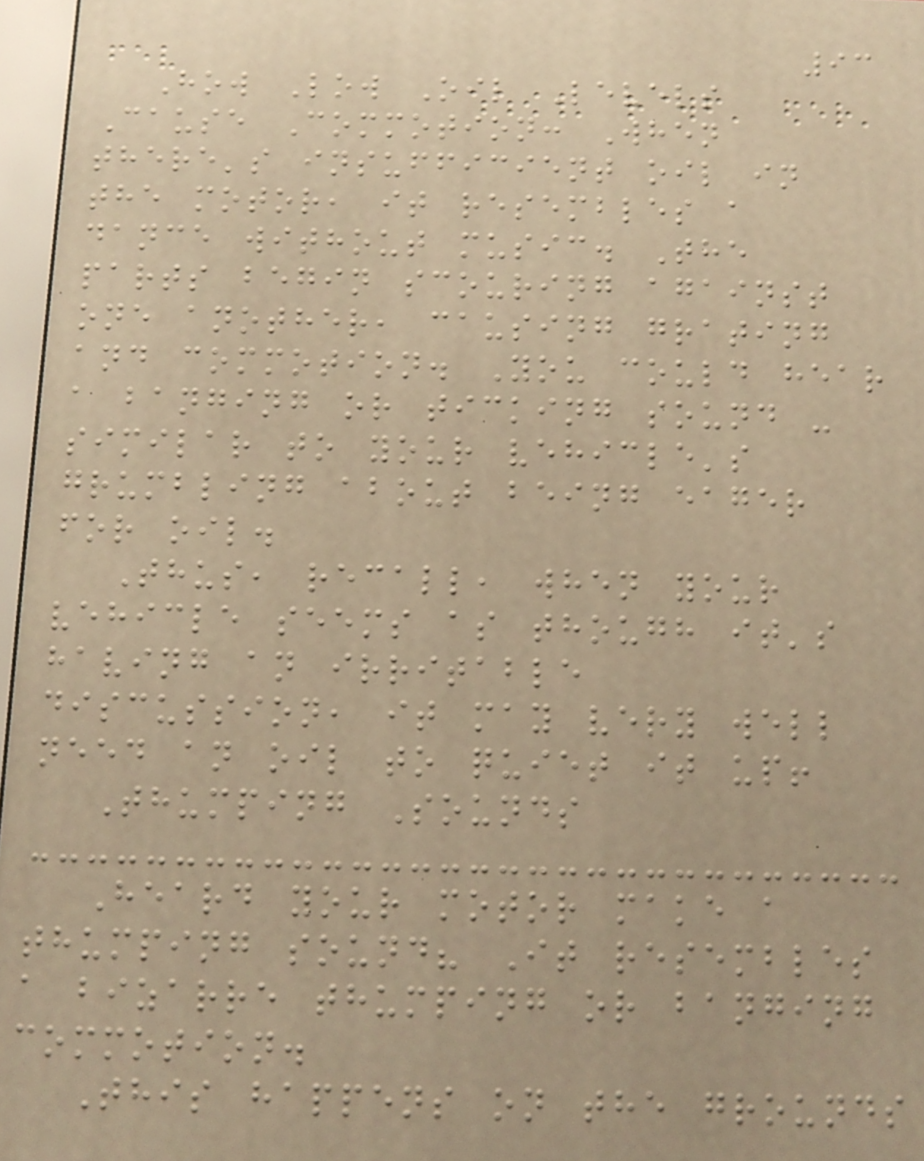93
How Low Oil Levels
Cause Commotion: When
there's insufficient oil in
the motor, it resembles a
dance without music. The
parts begin scouring against
one another, causing grating
and commotion. You could hear
a banging or ticking sound -
similar to your vehicle's
grumbling about being eager
for oil.
Thus, recall, when your
vehicle seems as though it's
having an irritable
discussion, it may very well
need an oil to quiet it up!
Thumping Sounds
Heard your motor make a
thumping sound? It resembles
a bizarre thumping or banging
commotion.
This happens on the grounds
